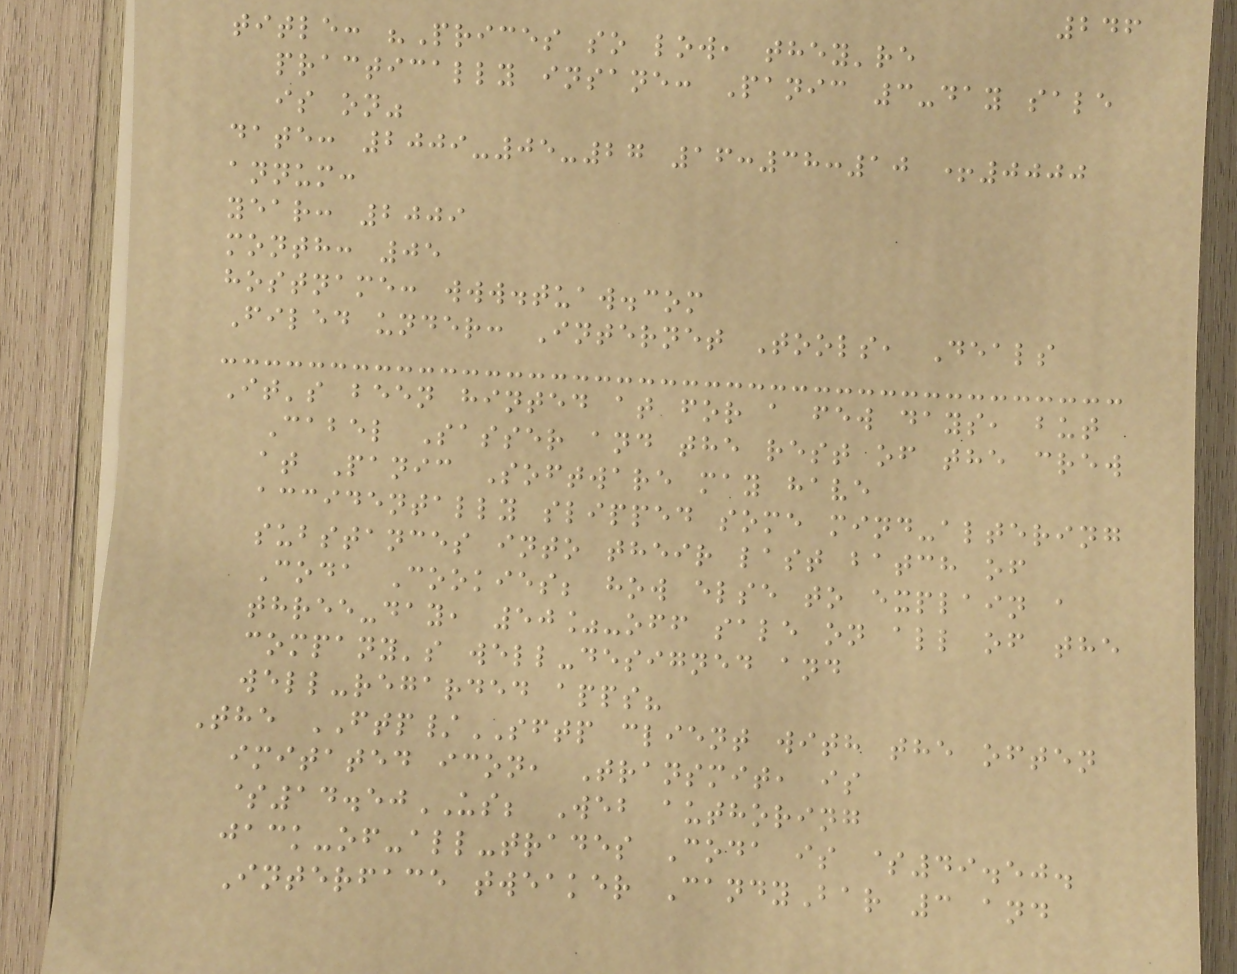246
title: "Prices so low, they're
practically insane: Panic 3-day sale
is on"
date: 2009-05-27 16:38:10 +0000
annum:
year: 2009
month: 05
hostname: www.tuaw.com
Filed under: Internet Tools, Deals
It's been hinted at for a few days, but
Cabel Sasser and the rest of the crew
at Panic Software may have
accidentally slipped some mind-altering
substances into their last batch of
Coda Cookies; how else to explain a
three-day, 50%-off sale on all of the
company's well-designed and
well-regarded apps?
The FTP/SFTP client with the often
imitated icon, Transmit, is
$14.50US; Web authoring
jack-of-all-trades Coda is $49.50.
Interface tweaker CandyBar 3 and
